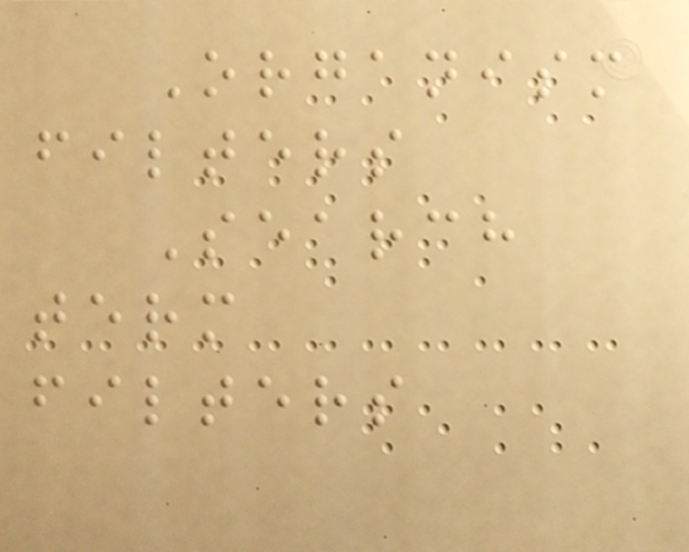Organism
filters
Search
term
filters
